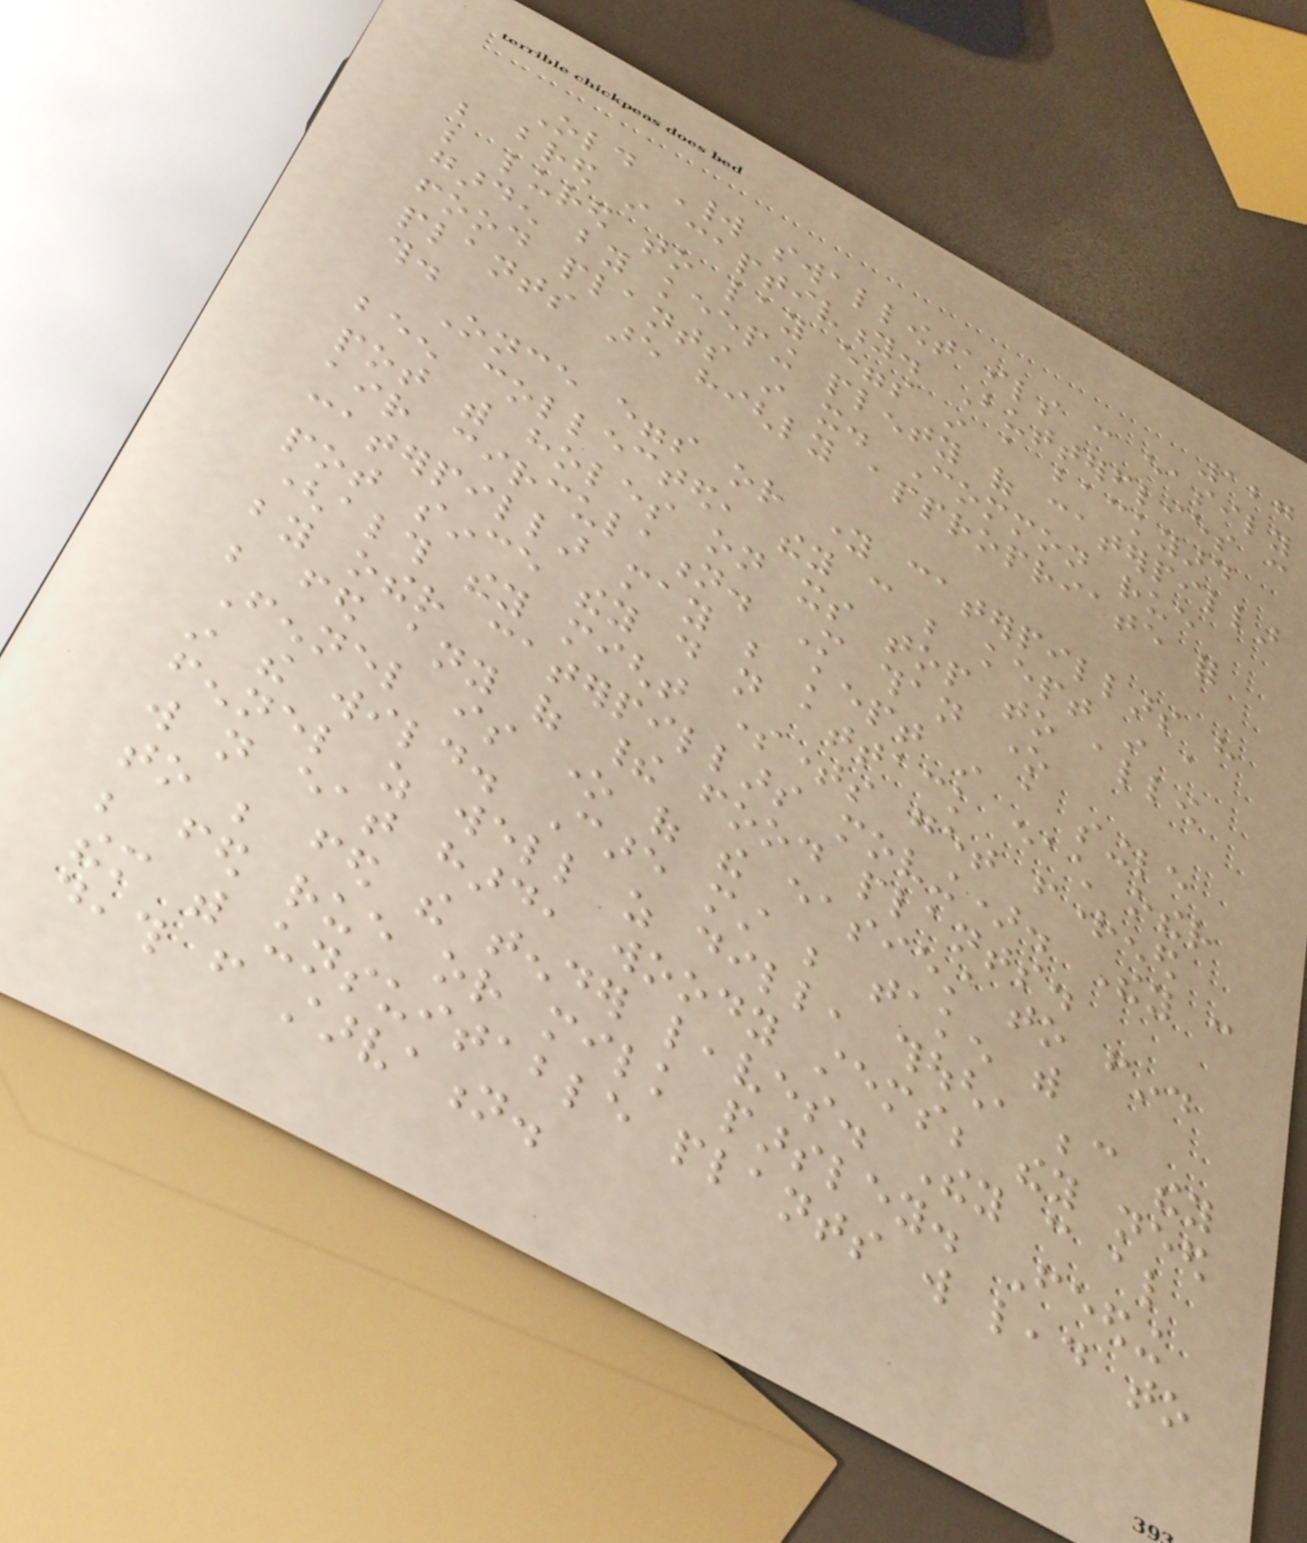127
Old World swallowtails can easily
be bred in captivity. Butterflies can
be lured to lay eggs in a backyard
garden by keeping plenty of caterpillar
food plants in it. Common rue
plants are highly appropriate for
this.
Once eggs or young caterpillars have
been collected, they can be kept in a
pot with holes on its top to allow
air circulation. More than one
caterpillar may be kept in a single
pot since they do not attack each other
(although they might sometimes get frightened
by other caterpillars moving). They can
be fed any of their food plants.
Fennel is one of the easiest to find
in the wild. Care must be taken with
fennel as well as dill, though, because they
will not eat hard, woody stems; they need
to be fed the tender leaves. They can also
be fed rue or milk parsley. Feeding
them with unsuitable plants will lead to
death from starvation.
